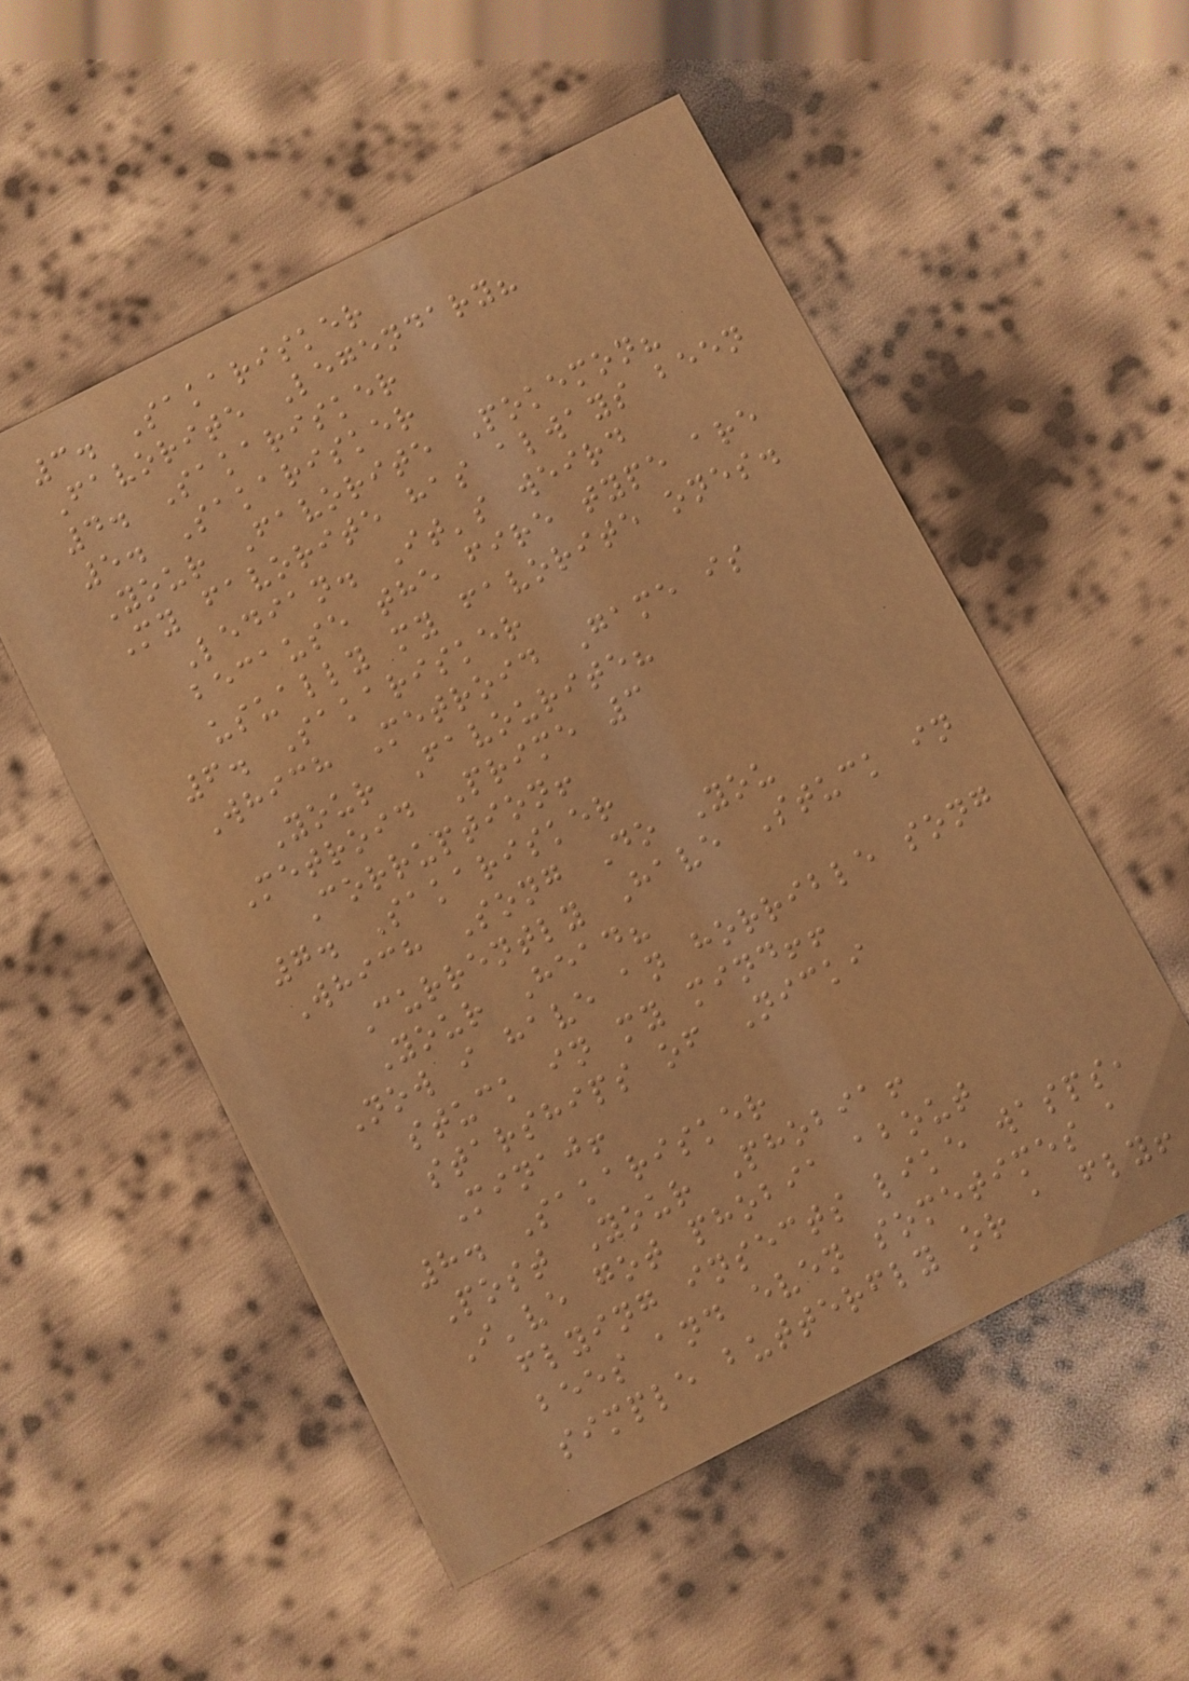3. Sakarisker
Favorite Legendary?
4. Sakarisker
5. Sakarisker
Your Favorite Pokemon?
My favorite has always been
Ledian. It's weird
because the fire type are
usually my favorite ones.
6. Sakarisker
Which Metroid Game is
Your Favourite?
Metroid Prime 3
Corruption!
7. Sakarisker
Which Song Do You
Currently Have Stuck in
Your Head?
Now i have an horrible song
stuck in my mind!!
starships of Nicki
Minaj!
8. Sakarisker
Post Your Phobia!
I've got phobia about
flying insects like wasps,
bees and even sometimes a
simple butterfly or a fly!
